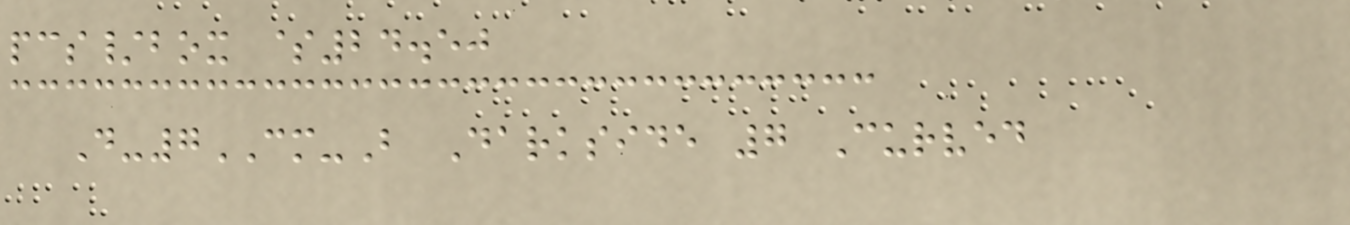pcs/box $24.50
D-7CM-B Darkside 7 Curved
